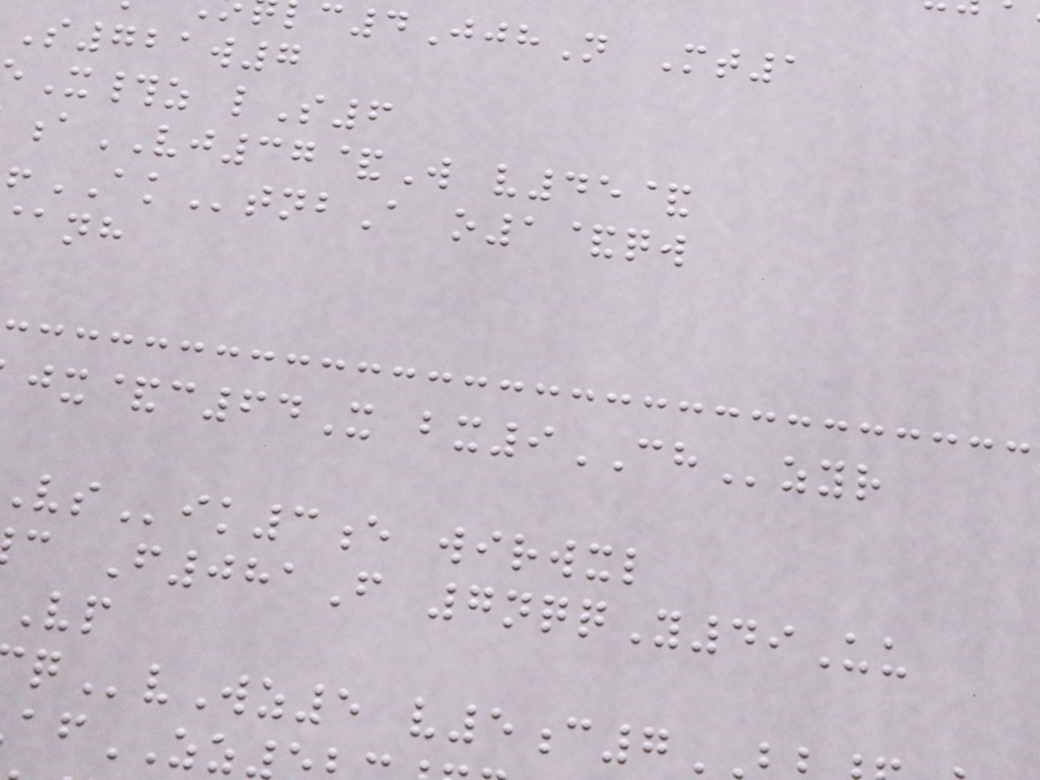c4JjhN Mt1
S721w7
X#z lS6
aVJ37&W v45&
AKtnbA o1&qw
jx&c64X bx9CHzyr
ik3e wirwxl
c F081F 7nqqY49Uu
vWz5 v5c7
